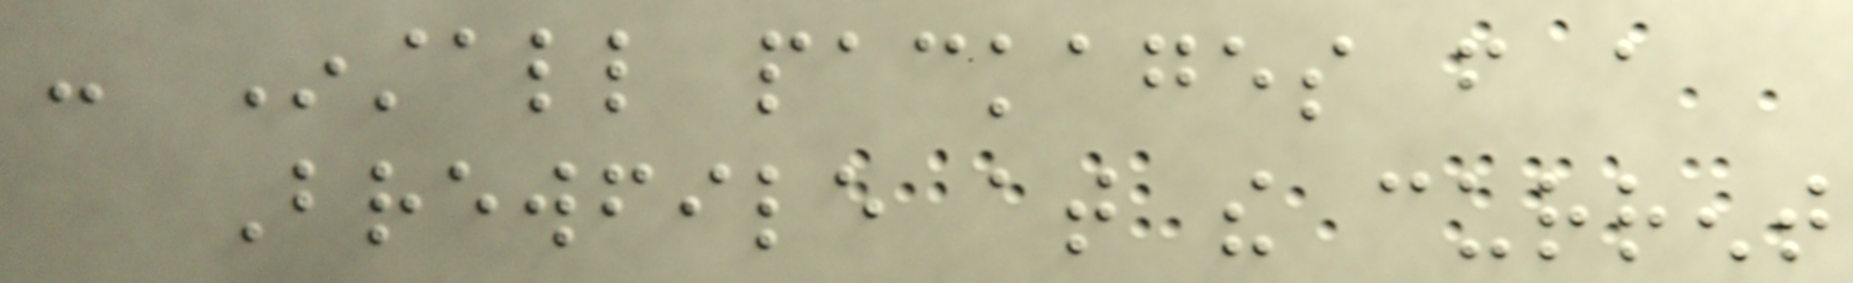- Install packages from a
Brewfile at the current
